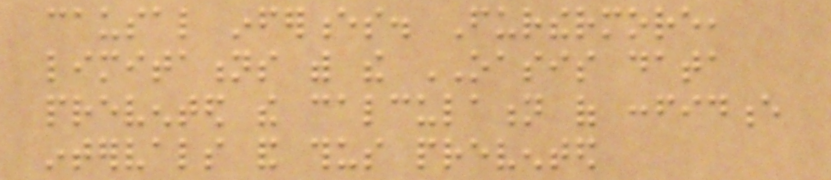causal inferences. Furthermore,
limitations with the OASIS data
prevented the calculation of confidence
intervals and thus prevented
